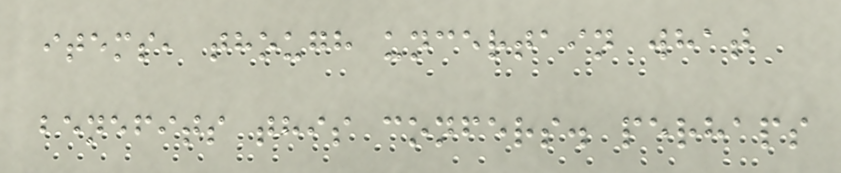items, though uncertain what
benefits this confers. perhaps
